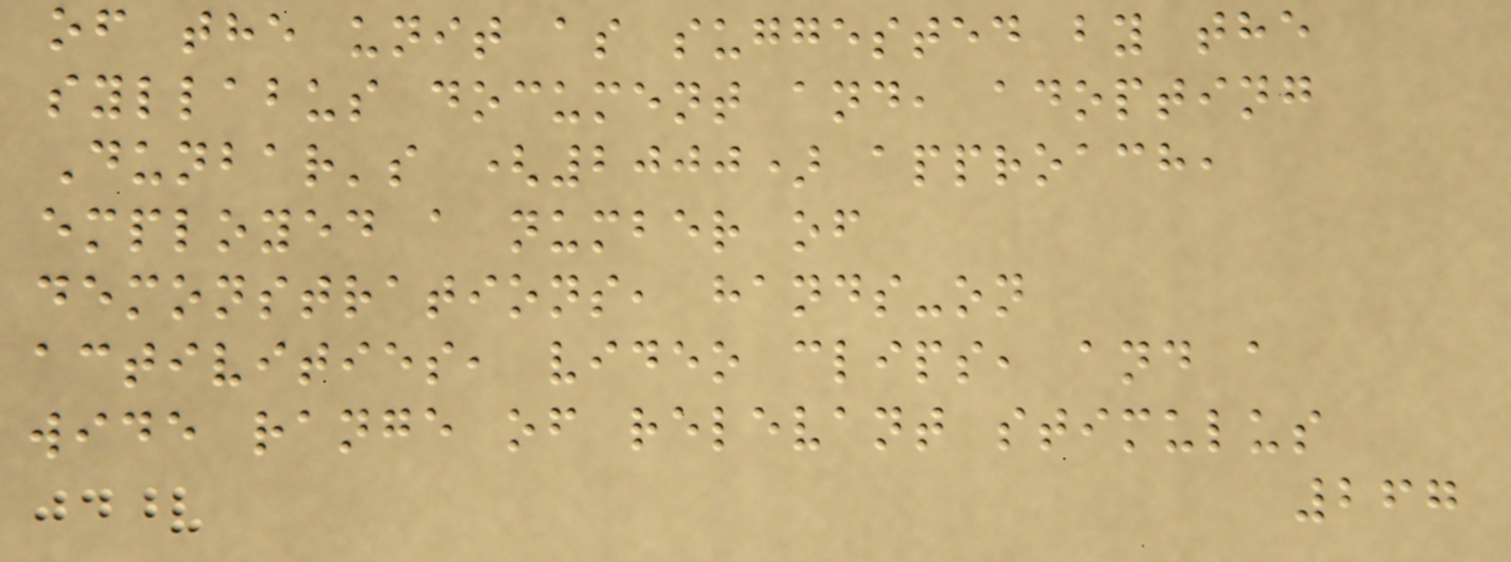of the unit as suggested by the
syllabus document and, adopting
Dunbar's (2000) approach,
employed a number of
demonstrations, hands-on
activities, video clips, and a
wide range of relevant stimulus
267
